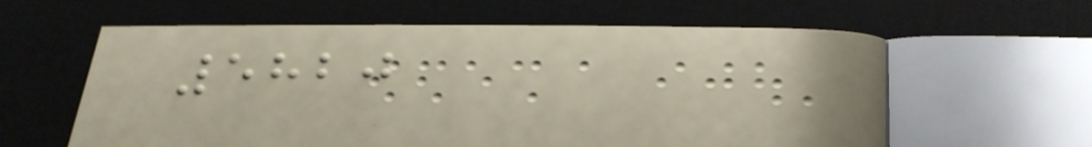5820
